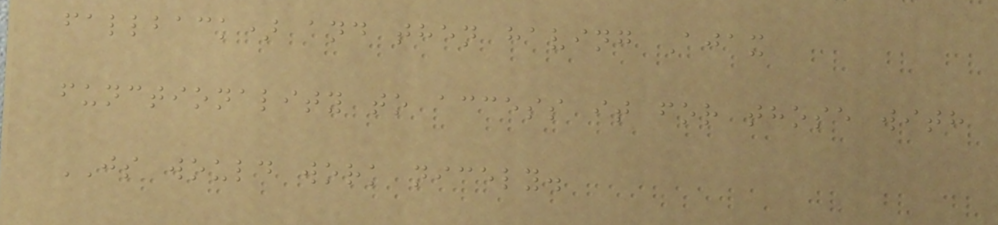fallback) and then having Ajax
functionality to access it for those with
JS would work nicely.
